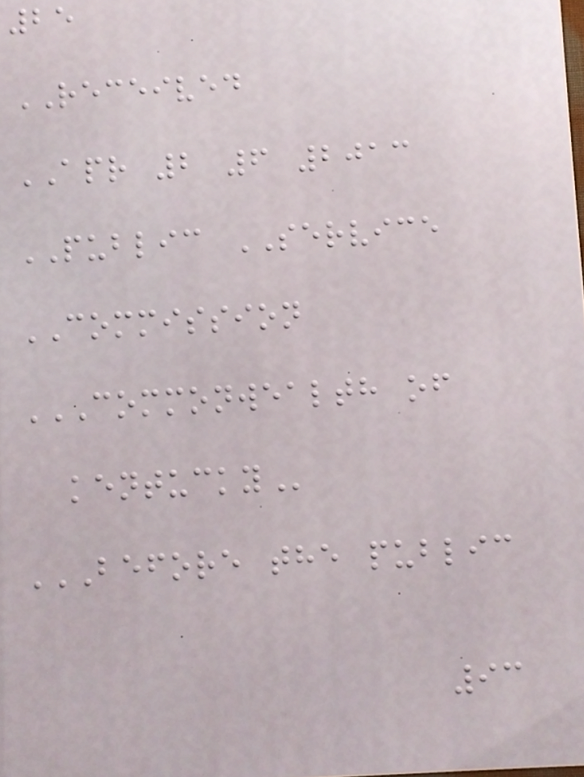25
RECEIVED
APR 2 6 2013
PUBLIC SERVICE
COMMISSION
COMMONWEALTH OF
KENTUCKY
BEFORE THE PUBLIC
93
